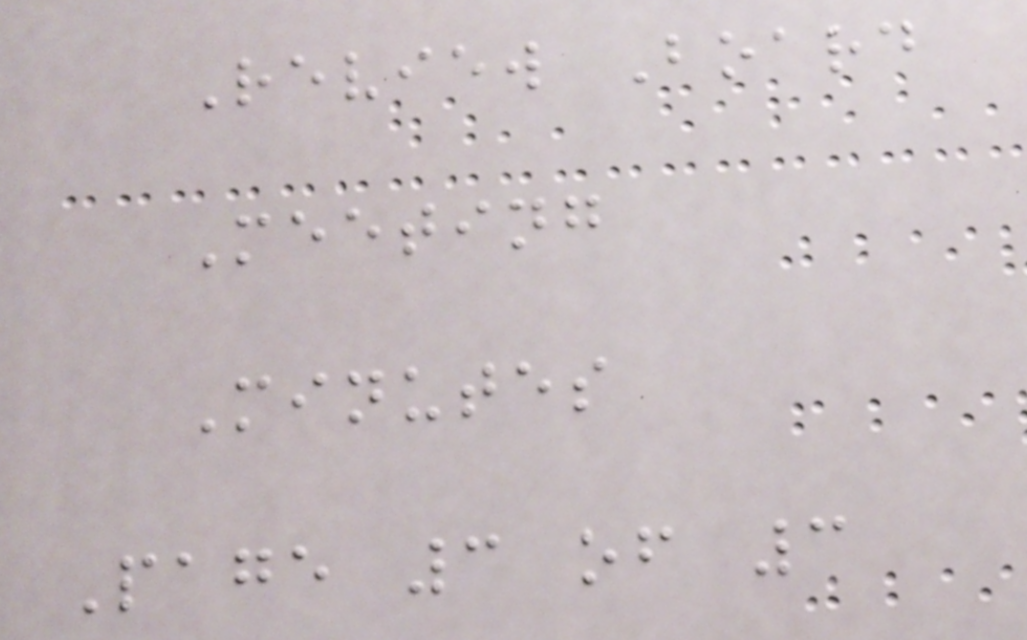Review Board
Meeting
Minutes
Page 3 of 3
